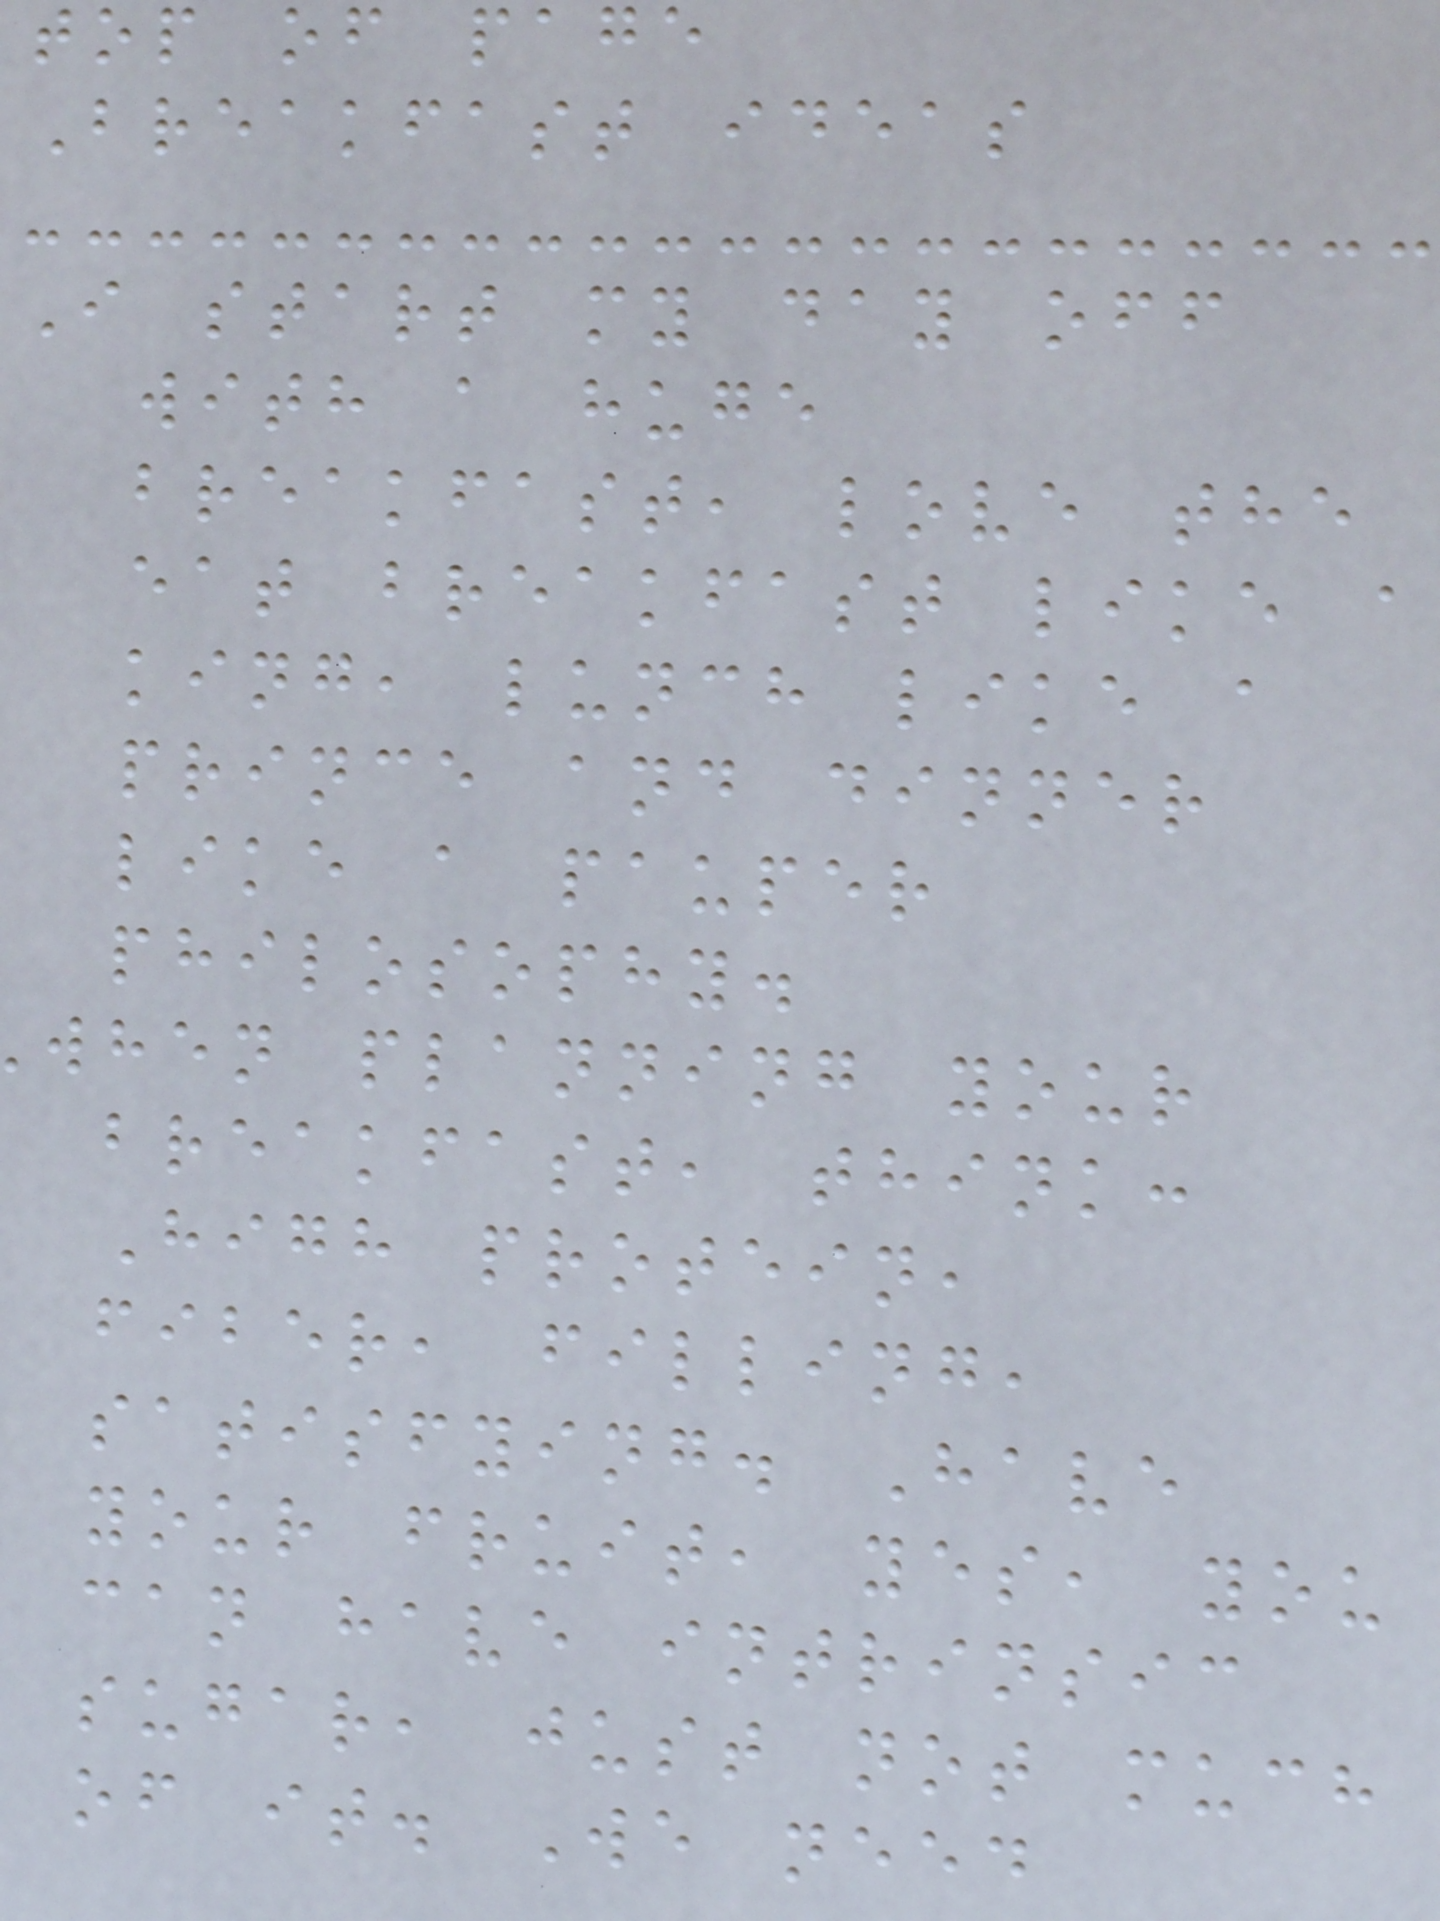top of page
Breakfast ideas
I start my day off
with a huge
breakfast, love the
eat breakfast like a
king, lunch like a
prince and dinner
like a pauper
philosophy.
when planning your
breakfast, think:
High protein,
fiber, filling,
satisfying. Have
your fruit, yes, you
can have intrinsic
sugar, just not much
of it. We need
